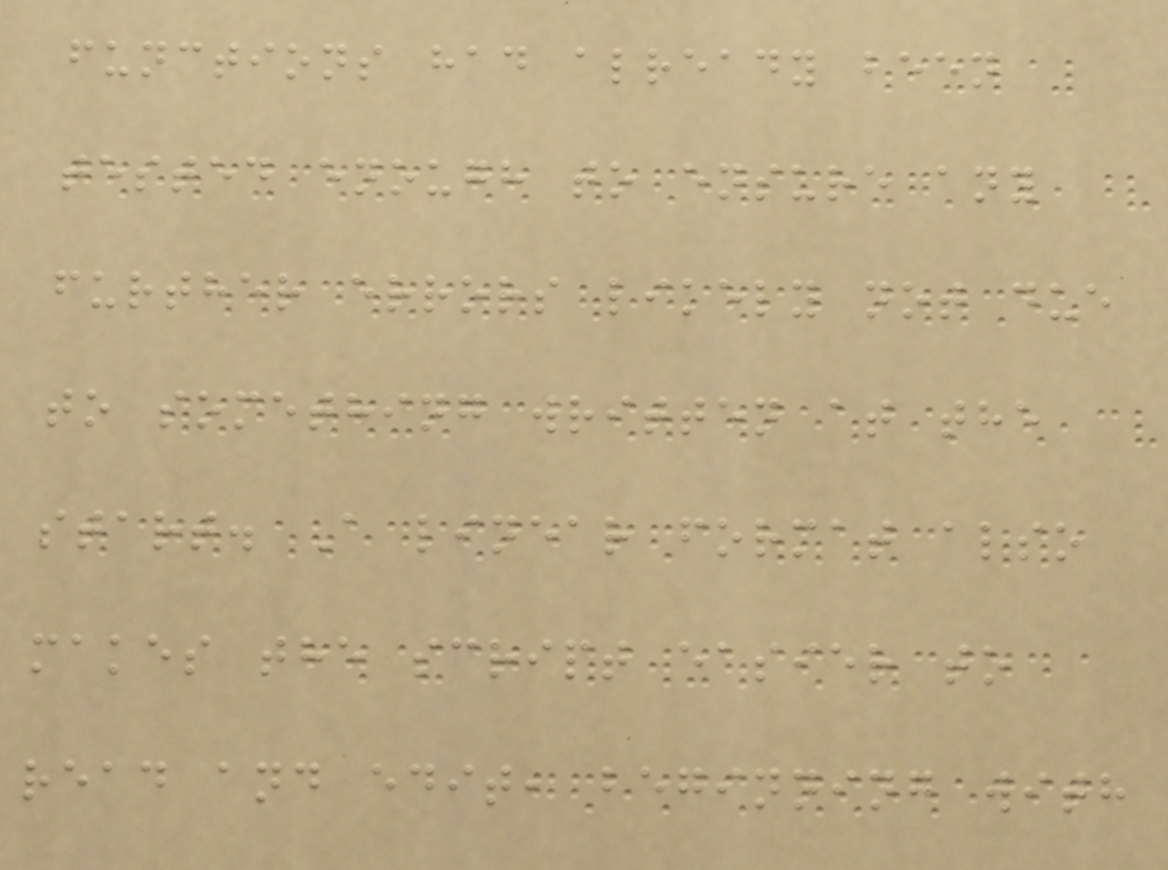functions had already been
tested enough to ensure any
further errors likely not due
to something written at the
start. A linear format also
makes the script easier to
read and edit, beginning with
